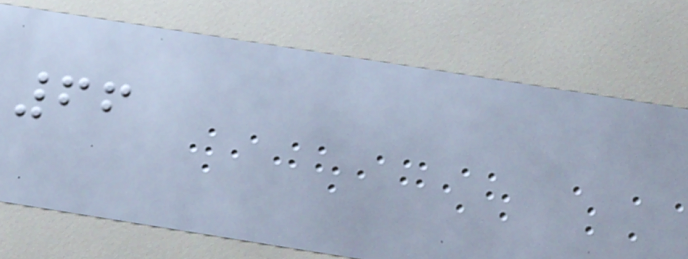66
